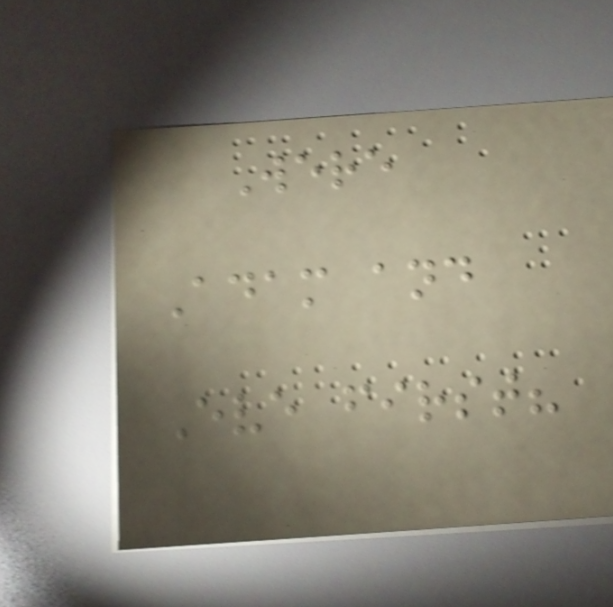Were
Adam and
Eve first?
